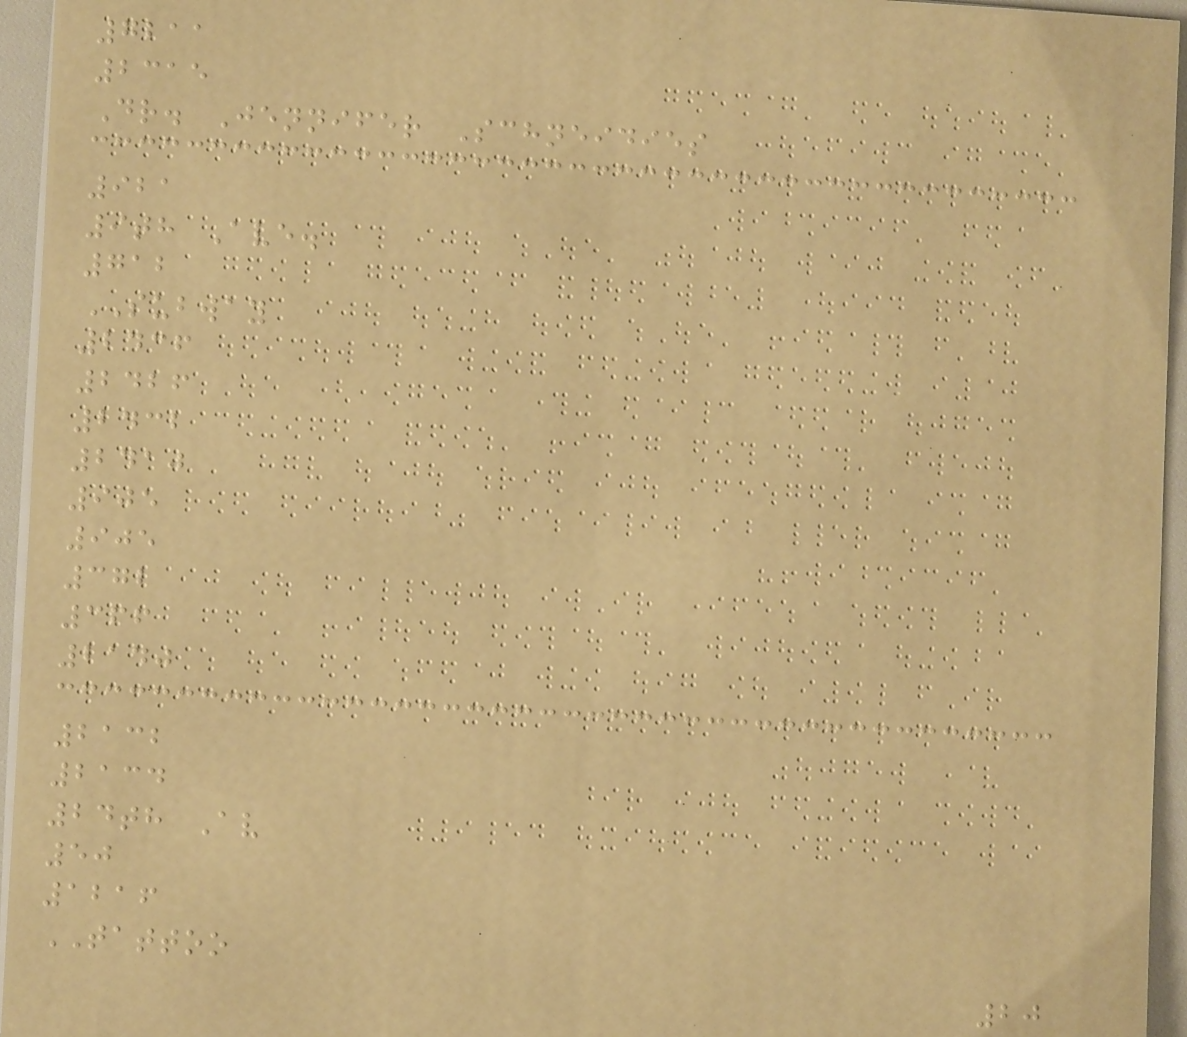7211
2315
Dr. Jennifer Schneidies
921
9th Ave.
712
SUBWAY
2436
2426
2432
2410
905
905
372
366
2140
2132
2134
24th Av
50
1216
TATTOO
20
